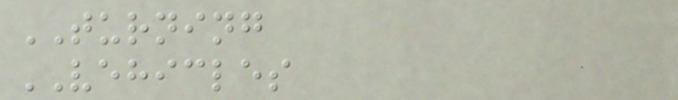TURNING
VEHICLES
